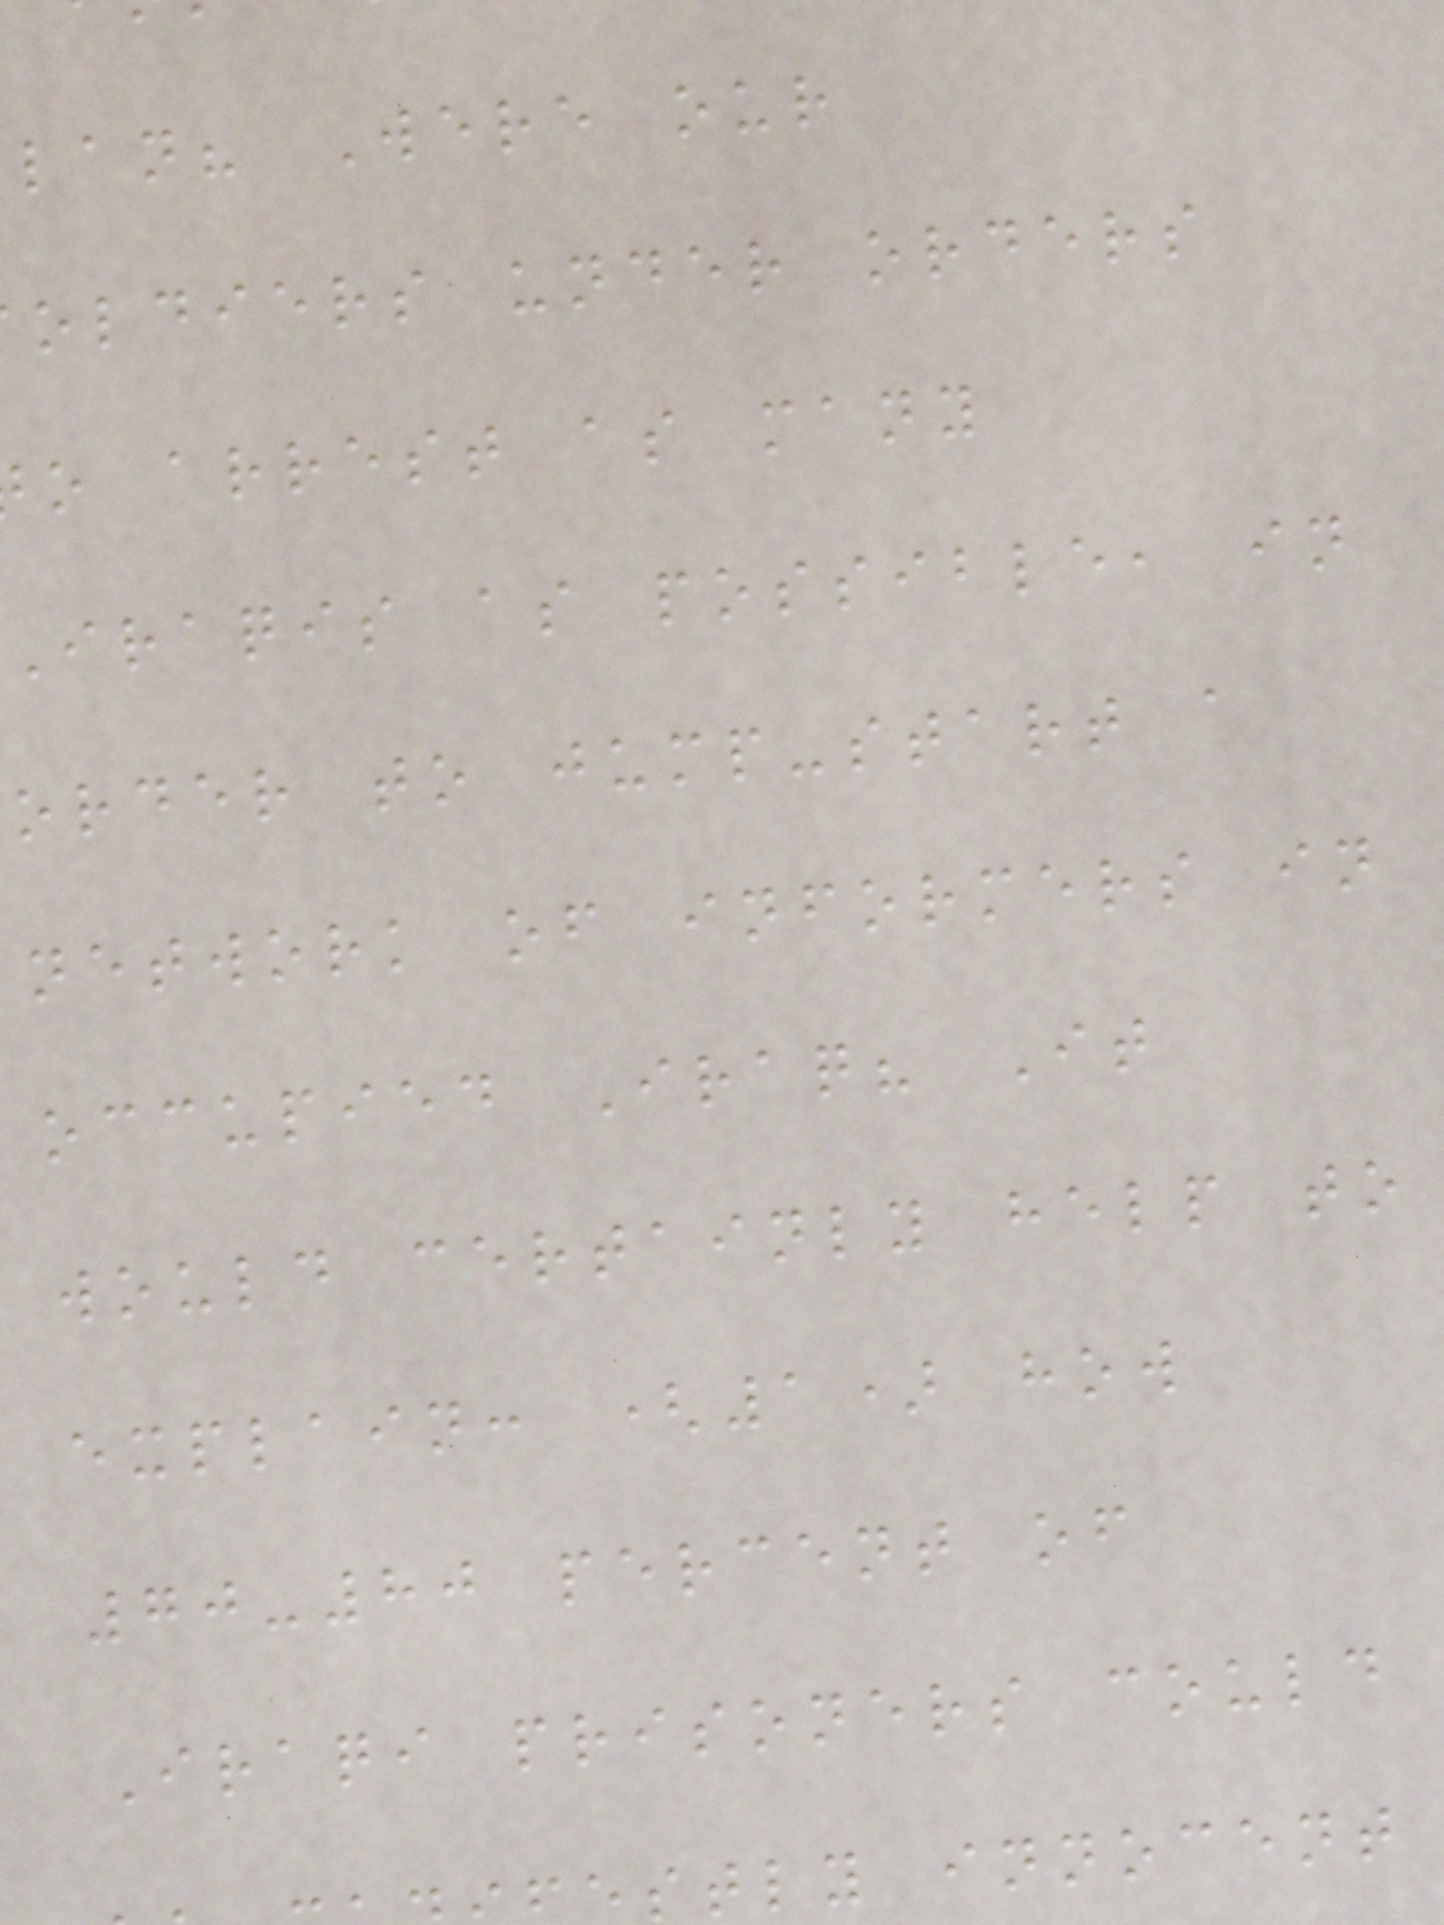lan? Were our
oldiers under orders
o arrest as many
Iraqis as possible, in
order to jump-start a
network of informers in
occupied Iraq? It
would certainly help to
explain: (1) how
70-80 percent of
Iraqi prisoners could
stly innocent
